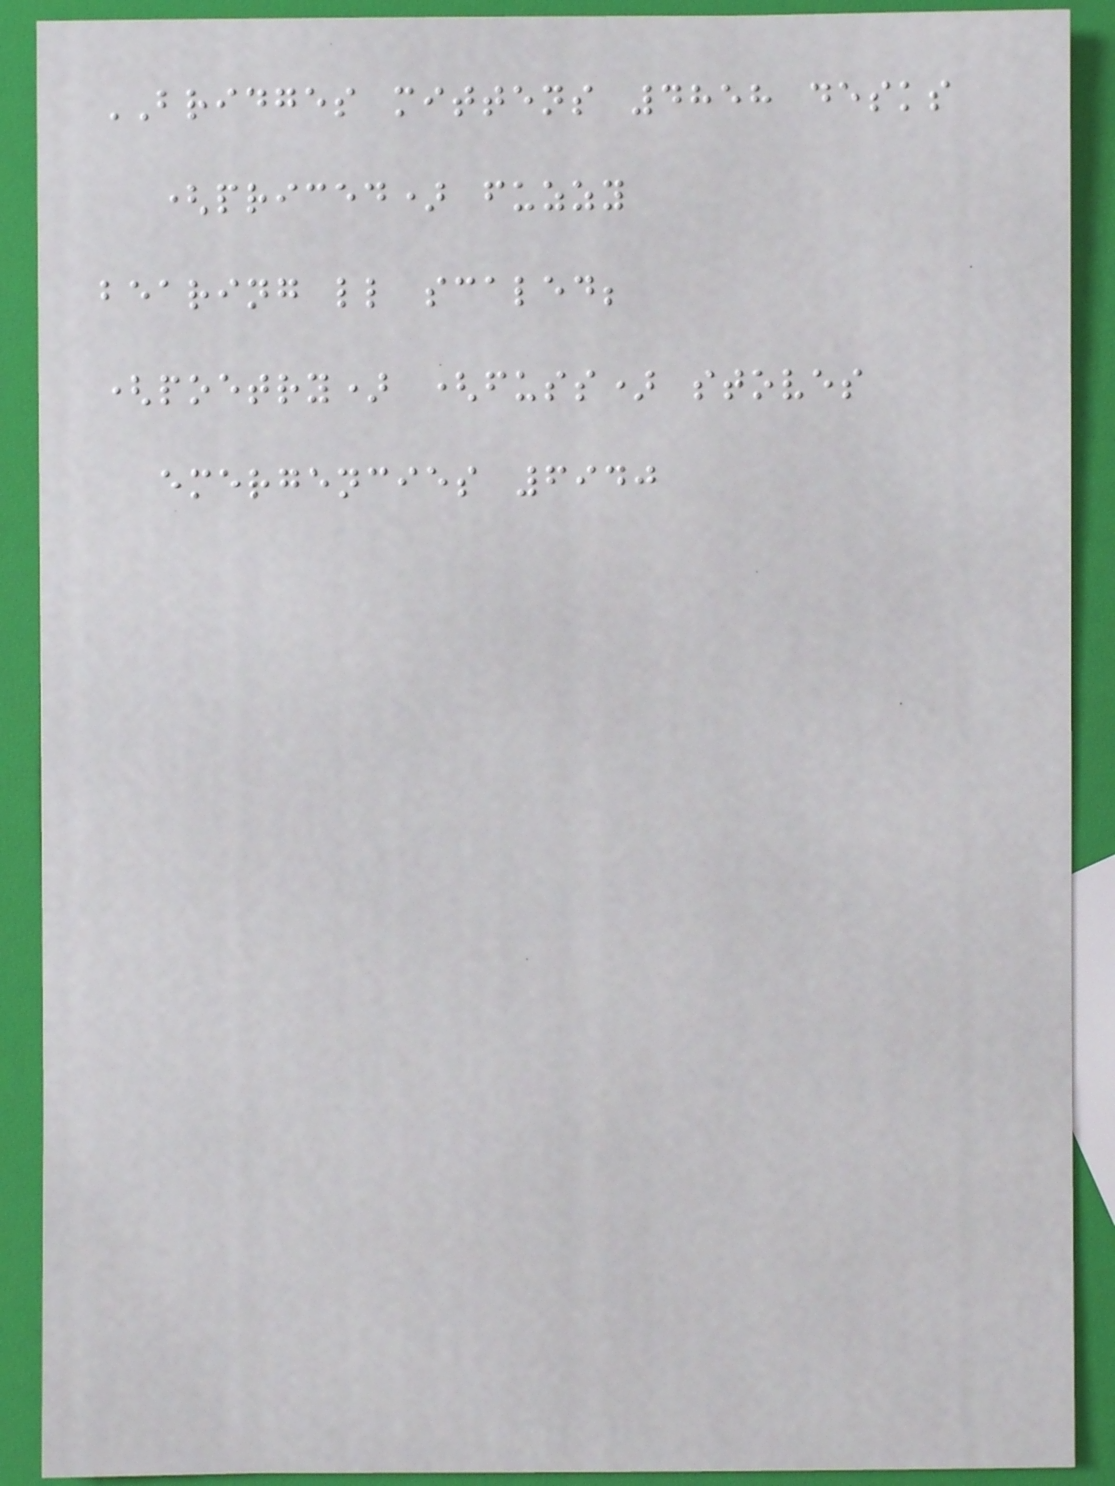BRIDGES mittens 4858 desks
(priced) fuzzy
bearing ll scaled;
(poetry) (fuss) stoves
emergencies 6940
